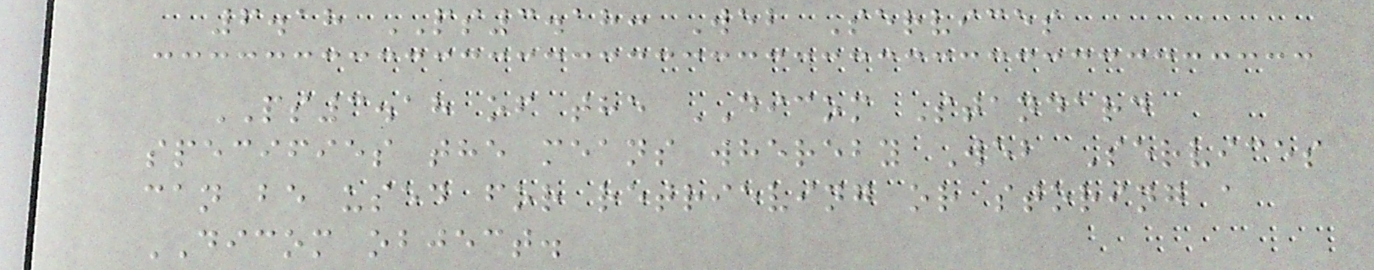6.18 PS3.18: Web Services
PS3.18 of the DICOM Standard
specifies the means whereby Web Services
can be used for retrieving or storing a
DICOM object.
